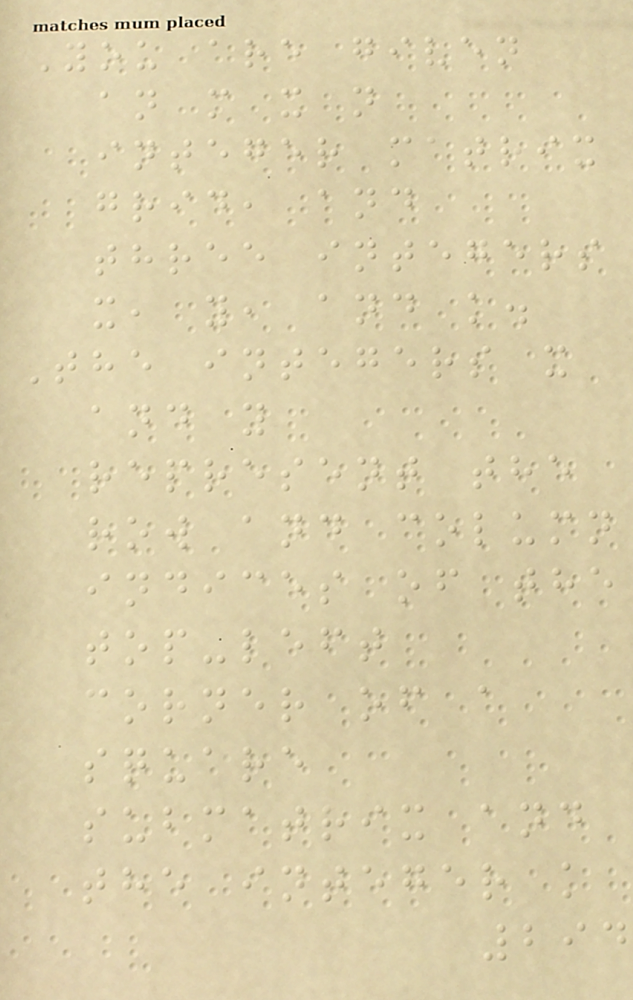You are given
an m x n
integer matrix
grid, and
three integers
x, y, and k.
The integers x
and y
represent the
row and column
indices of the
top-left
corner of a
square
submatrix and
the integer k
294
